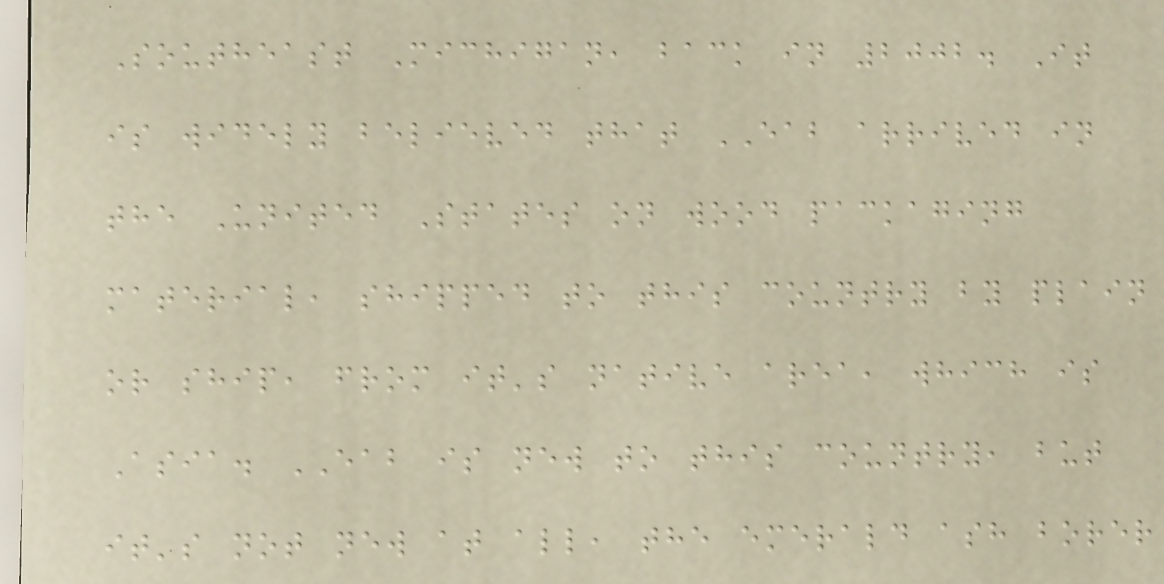Southeast Michigan, back in 2002. It
is widely believed that EAB arrived in
the United States on wood packaging
material, shipped to this country by plain
or ship, from it's native area, which is
Asia. EAB is new to this country, but
it's not new at all, the emerald ash borer
